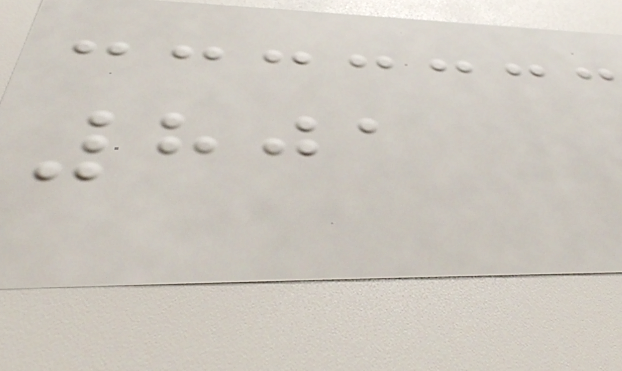801
